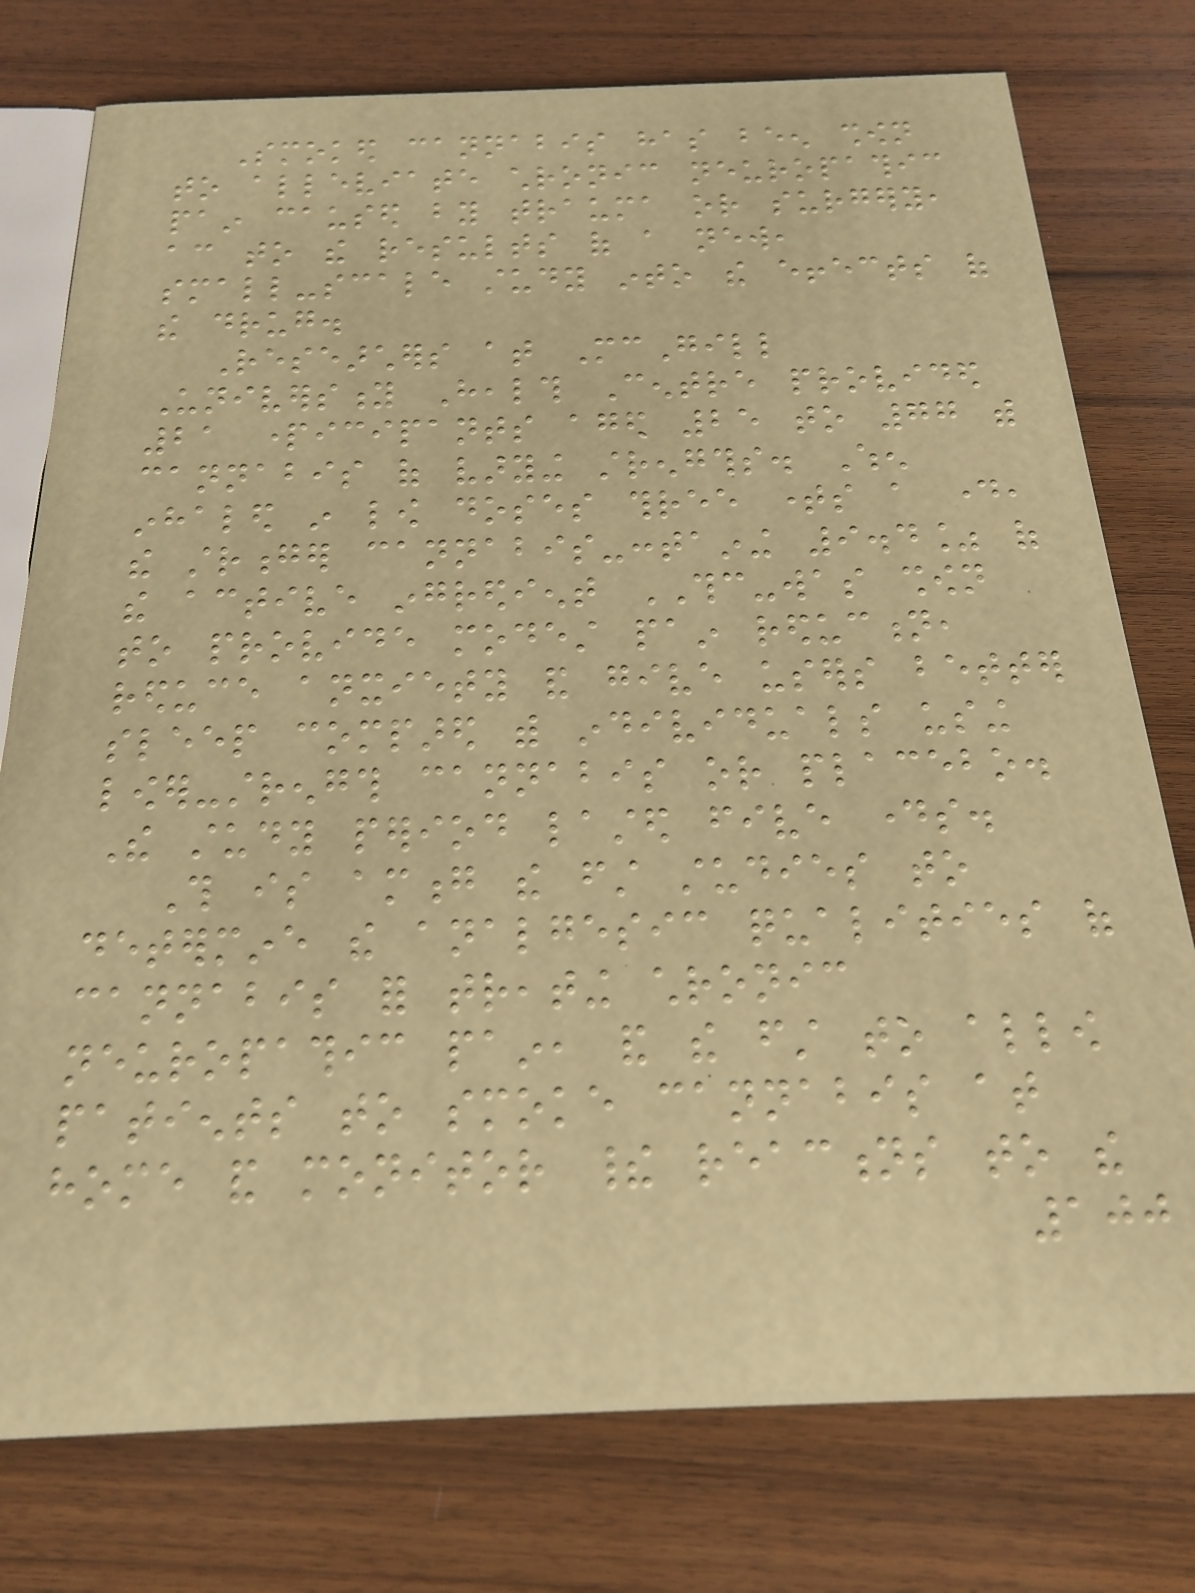Smoked cannabis has been shown
to alleviate chronic neuropathic
pain caused by trauma or surgery,
according to the results of a new,
small-scale study into the effects of
the drug.
Researchers at McGill
University Health Centre provided
21 participants aged 25 to 77 with
cannabis of varying strengths. When
inhaled in low doses three times a day,
the stronger cannabis-containing 9.4% of
the active ingredient THC-was shown
to provide modest pain reduction,
reduce anxiety and give users better
sleep compared with individuals using
lower-strength cannabis or placebo.
The study period lasted five days.
This is among the first studies to
determine the analgesic qualities of
cannabis for treating chronic
neuropathic pain, and the first to allow
patients to smoke cannabis at
home and monitor their reactions to the
100
